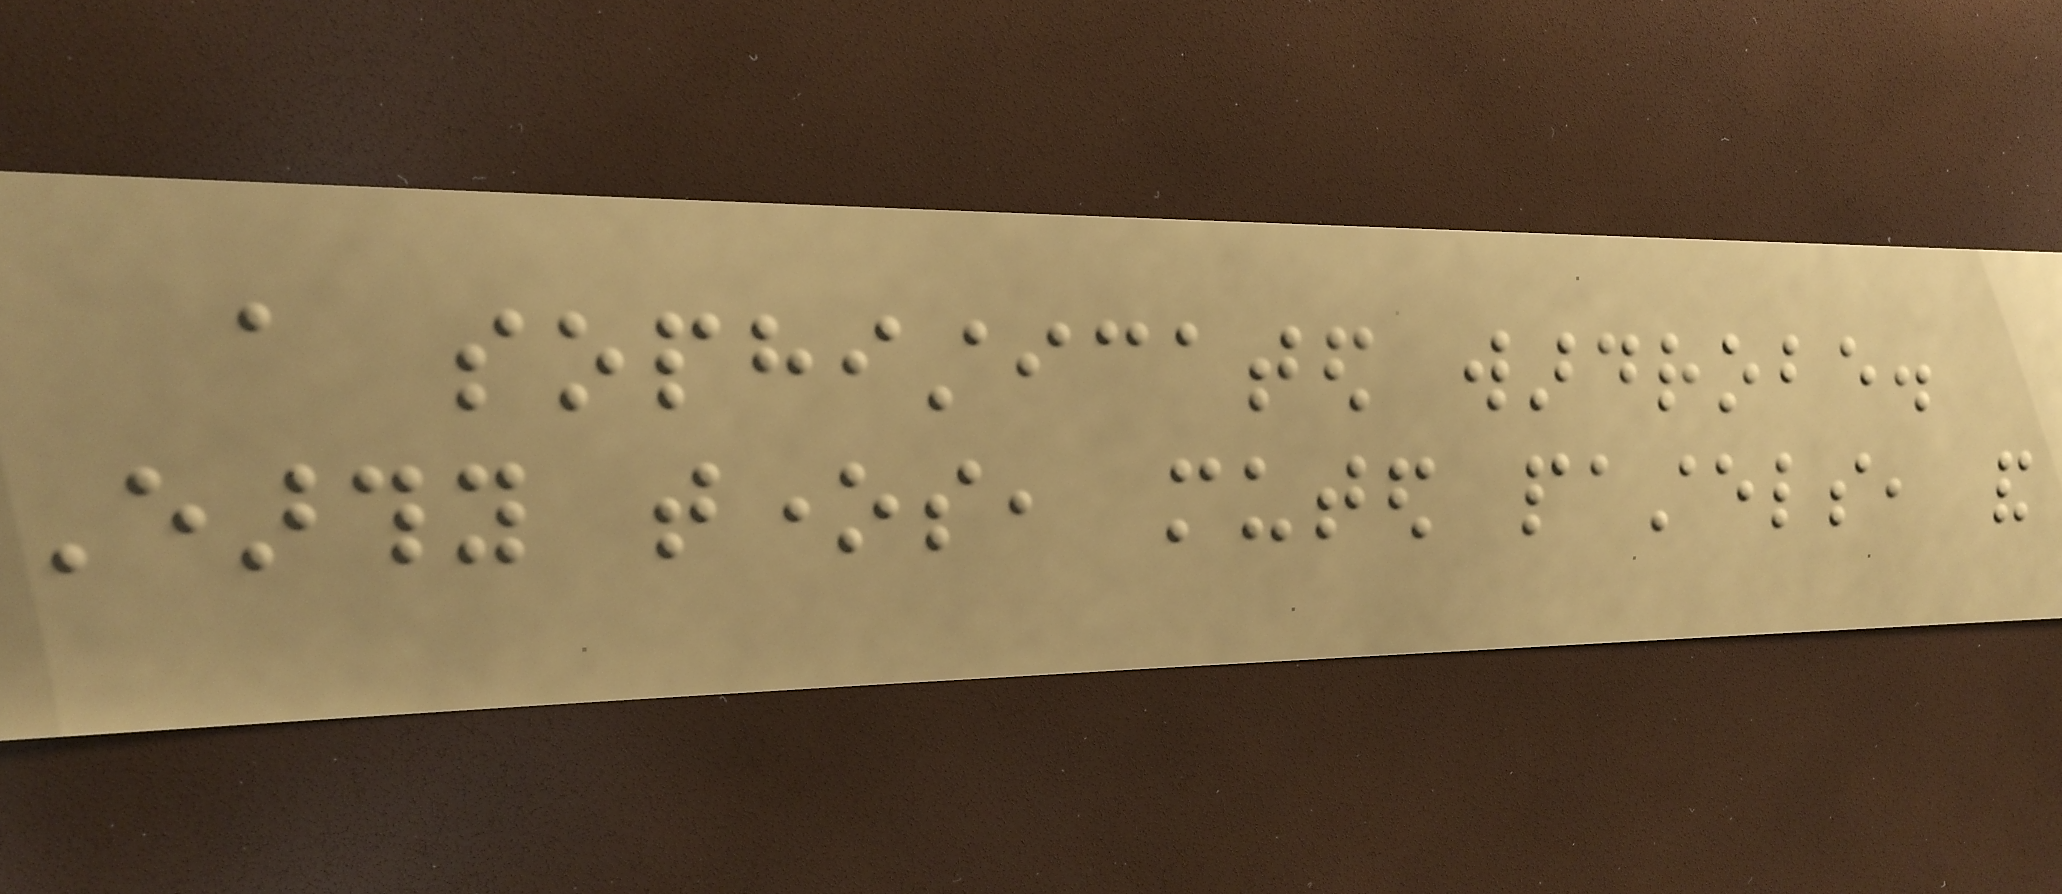a sophisticated wardrobe.
Earthy tones, muted pastels, and
